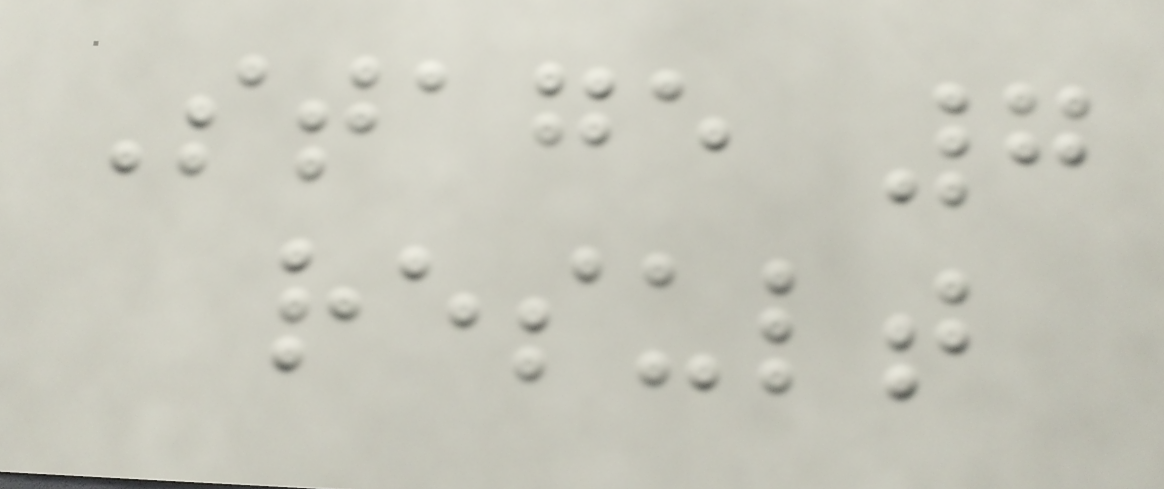Stage 7
result
